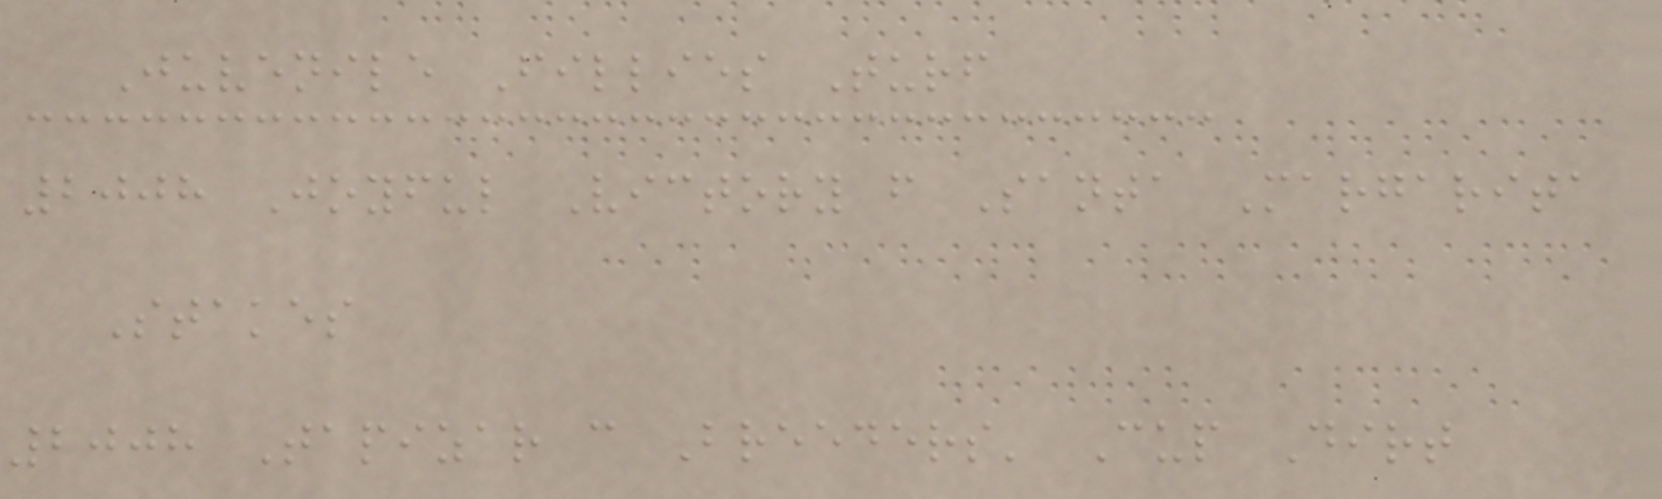Juvenile Fillies Turf
2008 Joyful Victory f Santa Margarita
Stakes
2008 Tapizar c Breeders' Cup Dirt
